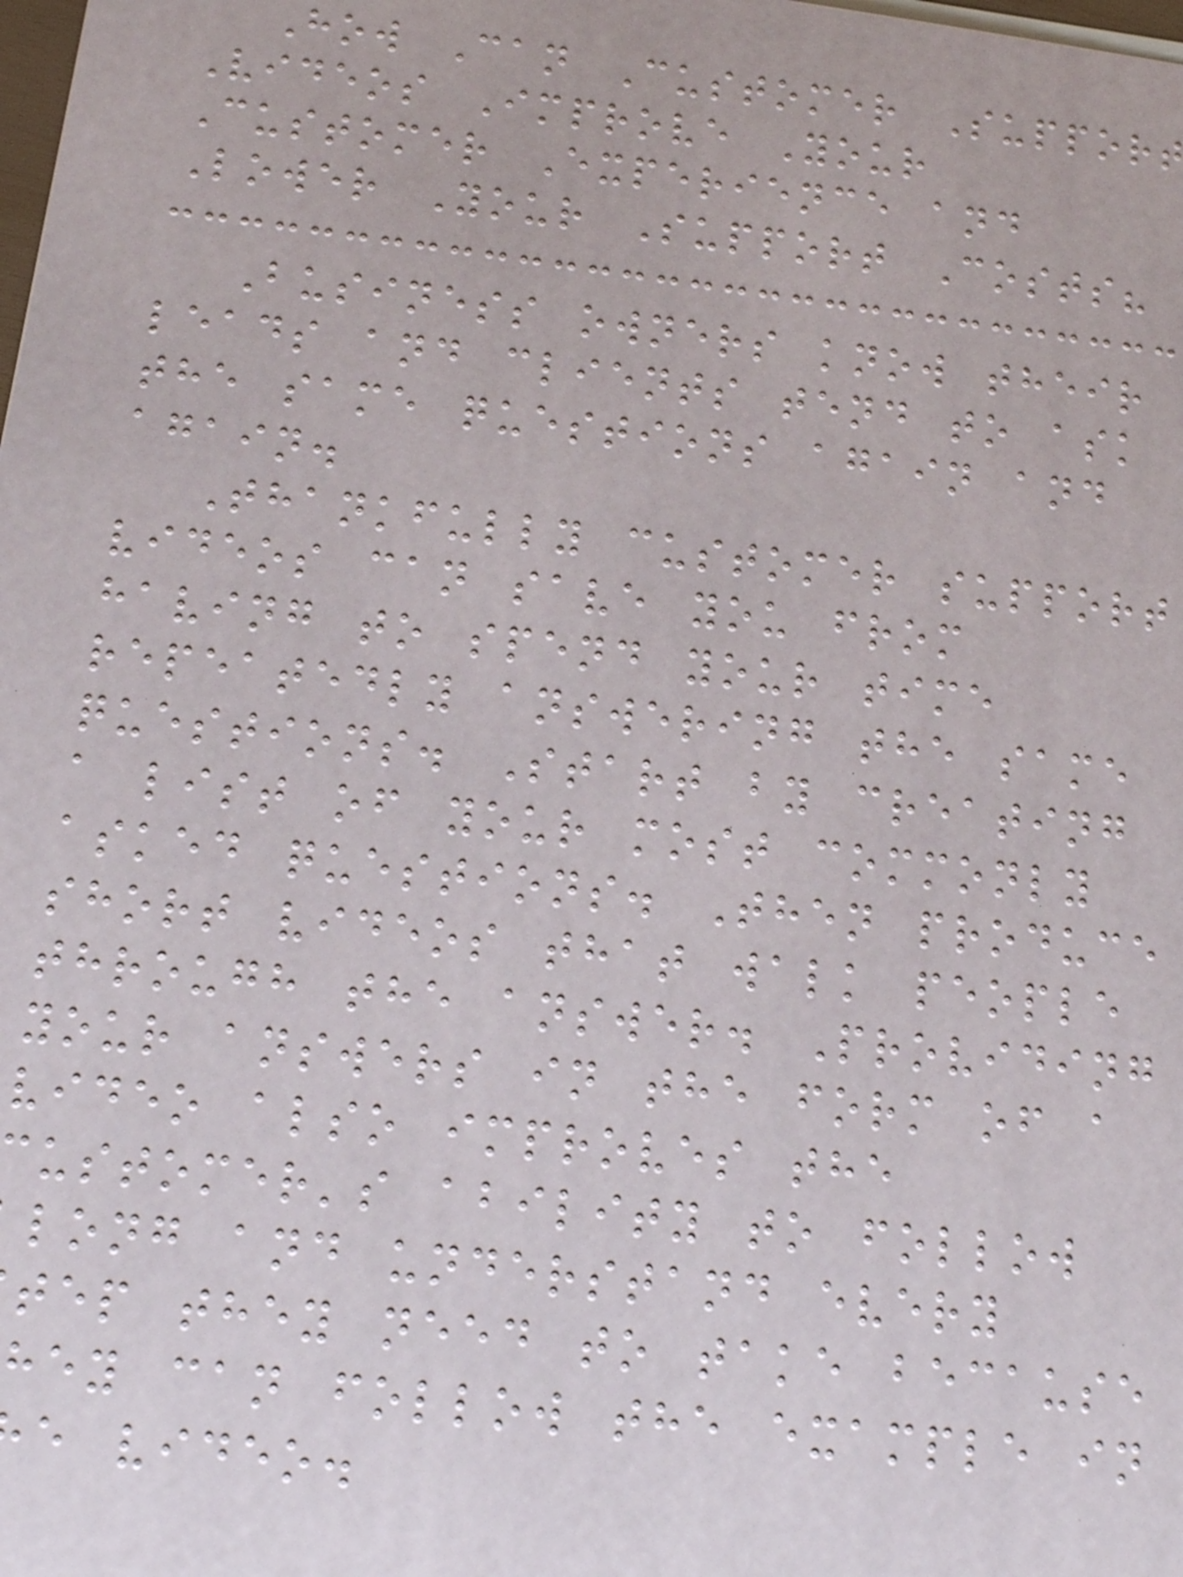How Can Customer Suppor
Videos Improve Your
Customer Experience and
Lower Your Support Costs?
Business owners know their
leads and clients tend to ask
the same questions again and
again.
Thankfully customer support
videos can save you from
having to spend your time
repeatedly answering the same
questions. Start by creating
a list of your most commonly
asked questions. Then produce
short videos that walk people
through the answer. Providing
your answers in the form of a
video also improves the
ustomer's ability to follow
long and understand every
tep they need to take because
hey can follow the example in
e video.
